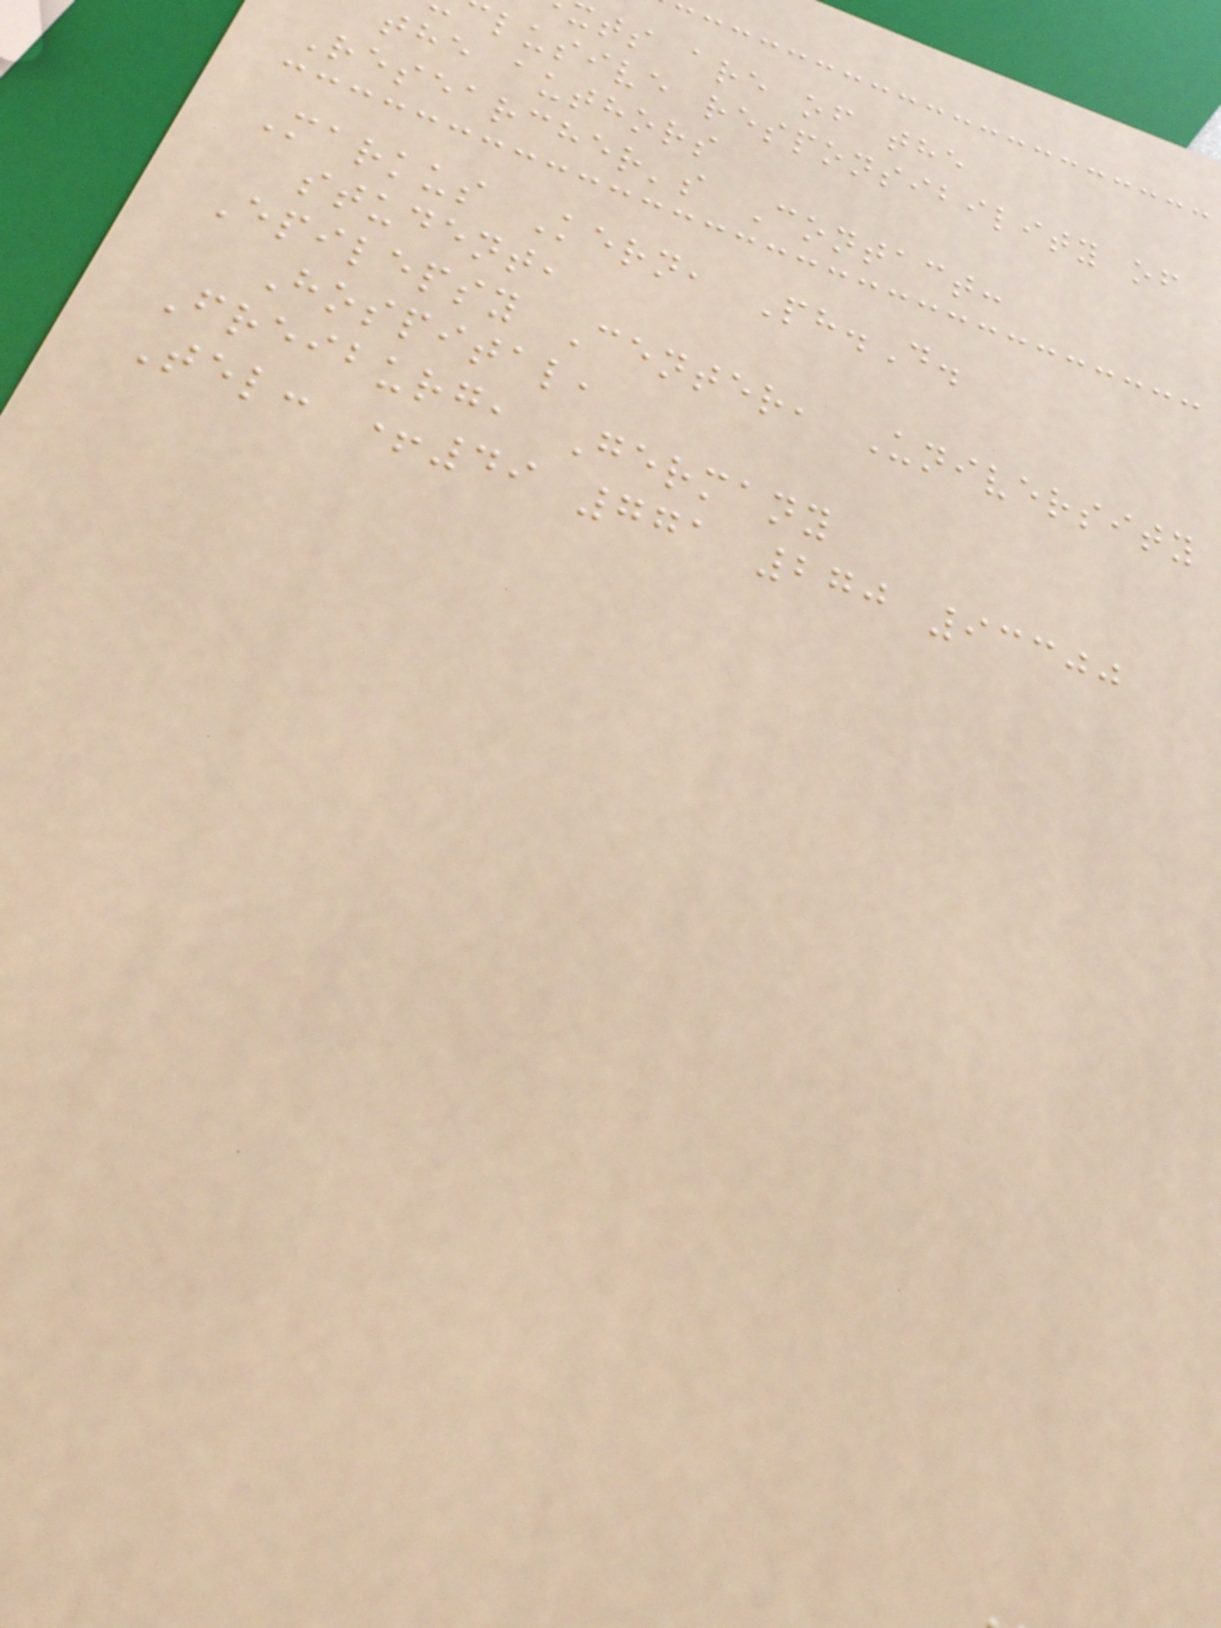ts are of the
lusive responsibility of
the authors
Researcher's Contact:
Markus Kern, Ph.D.
student,
Epilepsy Center, University
Hospital,
Freiburg, Germany
Tel: +49 771 270 93300
